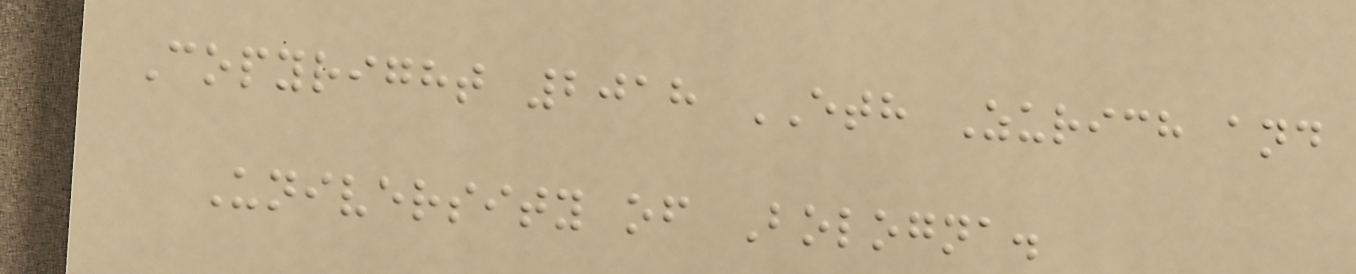Copyright 2018 ETH Zurich and
University of Bologna.
